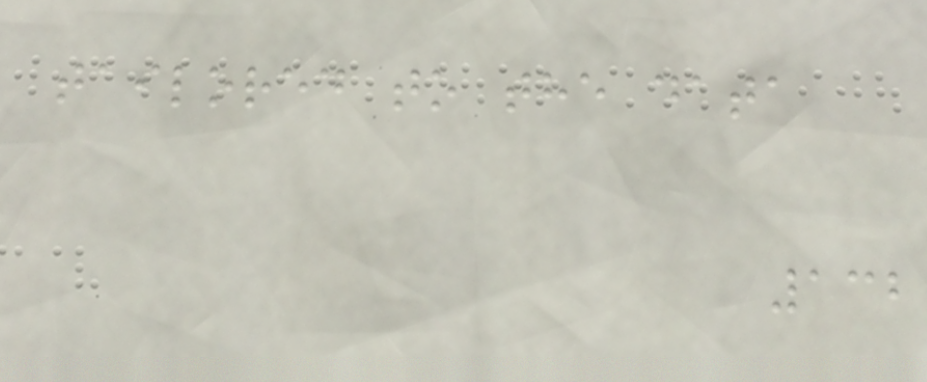tailored to the data
132
